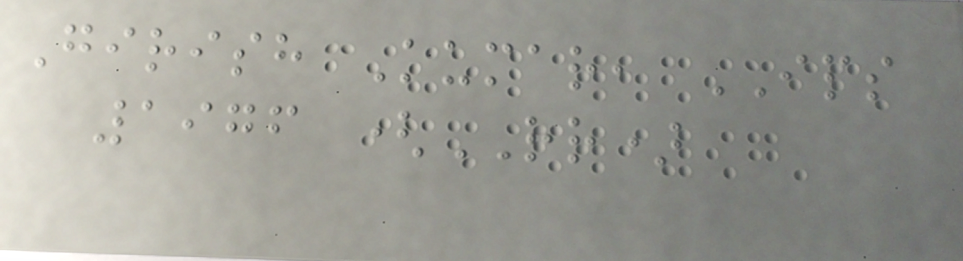Girish Kumar, IPS
1976 (RR)
